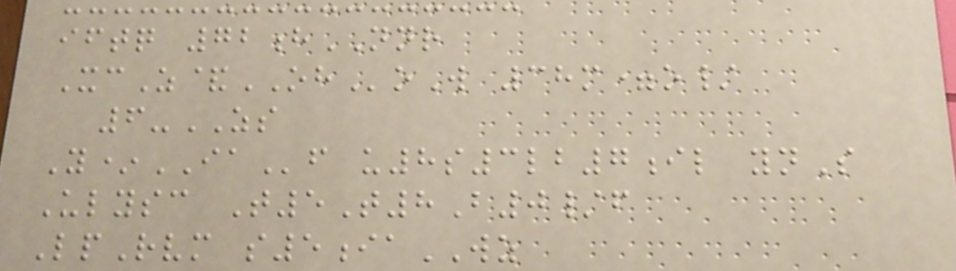iftq 72hNNR
XcZ&OHoW 38m=o/
6-ZS
Y*IAf u8s3lb7il ynS
Ulysc T5T8B0/f
LpRvm s5iaWZ
